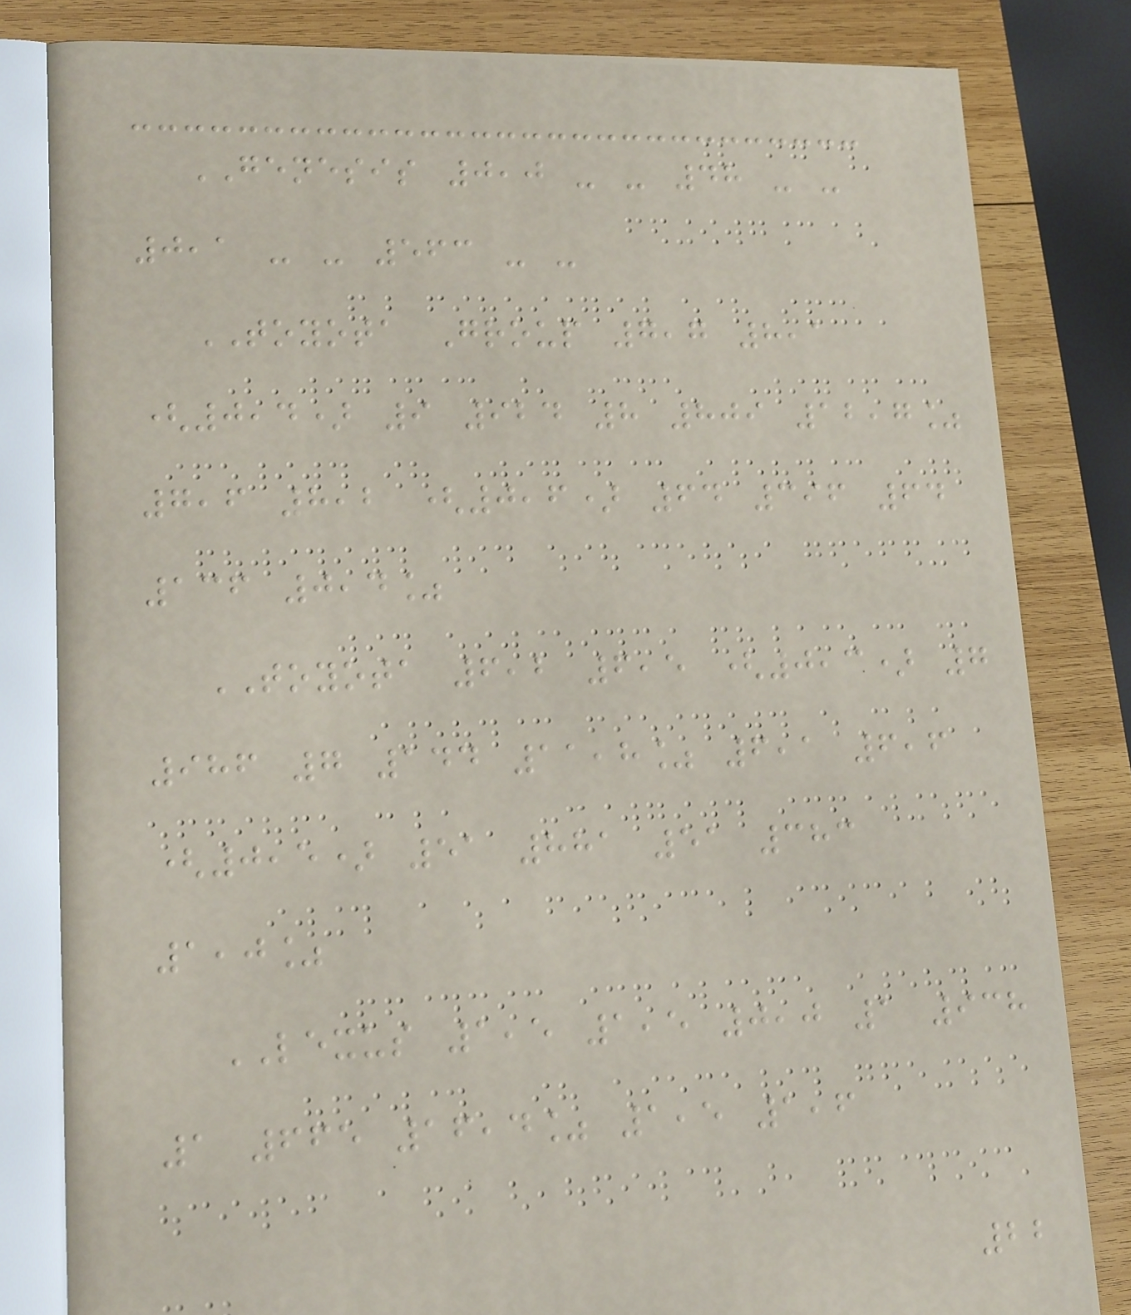GENESIS 0,0 - - 48 - -
0,1 - - 563 - -
TOYOTA Group 7,7 8,1
(0,4) 9 924 8 809 12,7%
7,6 8,2 (0,6) 64 396 64
136 0,4%
TOYOTA 6,2 6,5 (0,3) 7
986 7 144 11,8% 6,1 6,6
(0,5) 51 881 51 383
1,0%
LEXUS 1,5 1,5 0,0 1 938
1 665 16,4% 1,5 1,6
22
